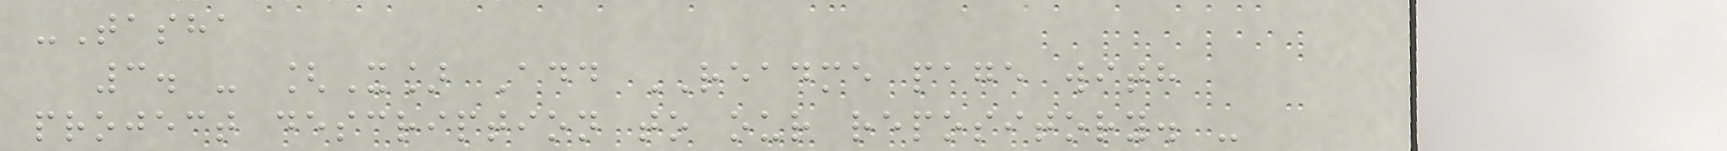-Tasha
3. - [X] Add README page with
project description to our repository. -
